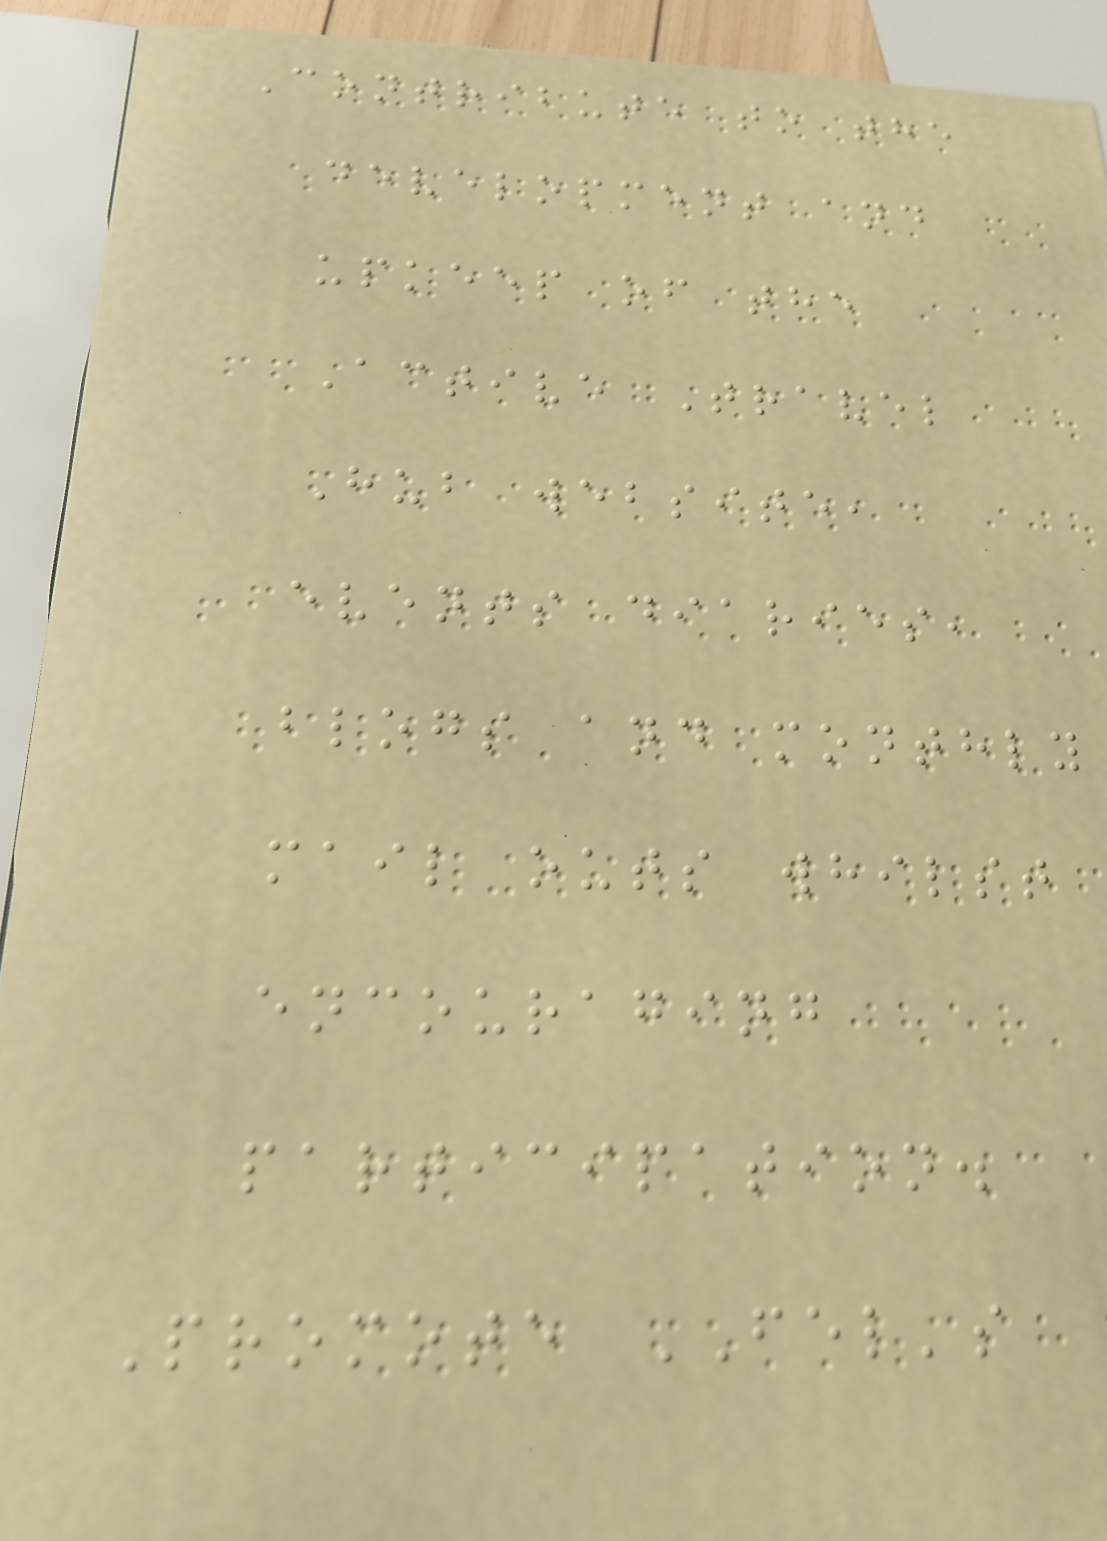Contribute to the
development and
upkeep of the
Active Travel
Hub website,
events diaries,
blogs and monthly
mail outs whilst
encouraging
participation.
Promote FEL's
